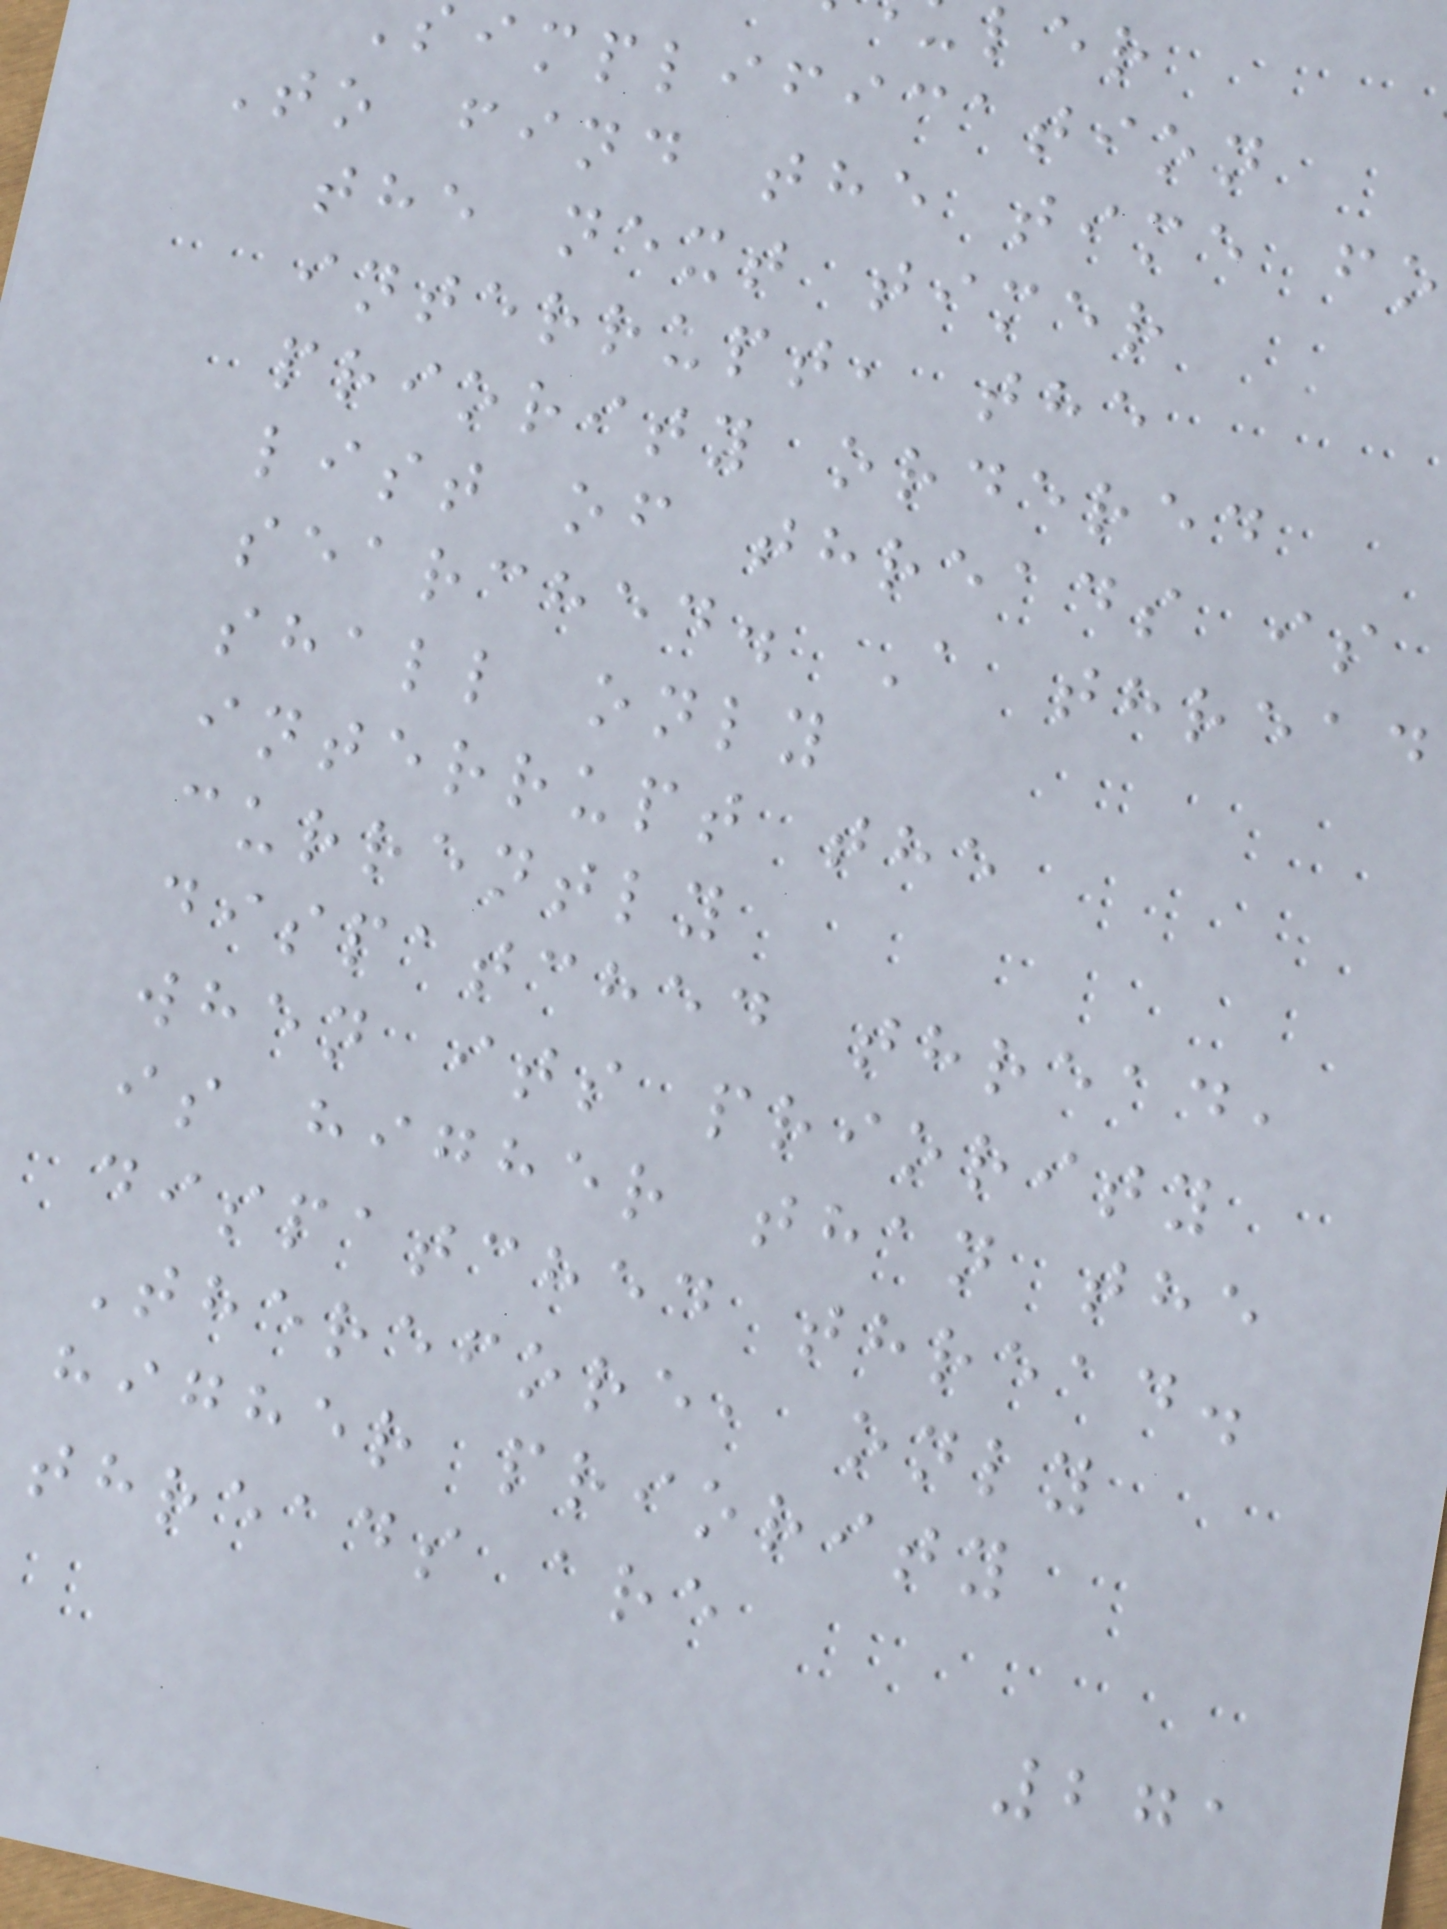implification
To find the time fo
the next timer
interrupt, the
priority ordered
list of threads is
searched. A thread
shall only
interrupt the
currently
dispatched thread,
when its priority
is higher than the
dispatched thread.
Therefore, only
higher priority
threads are
271
